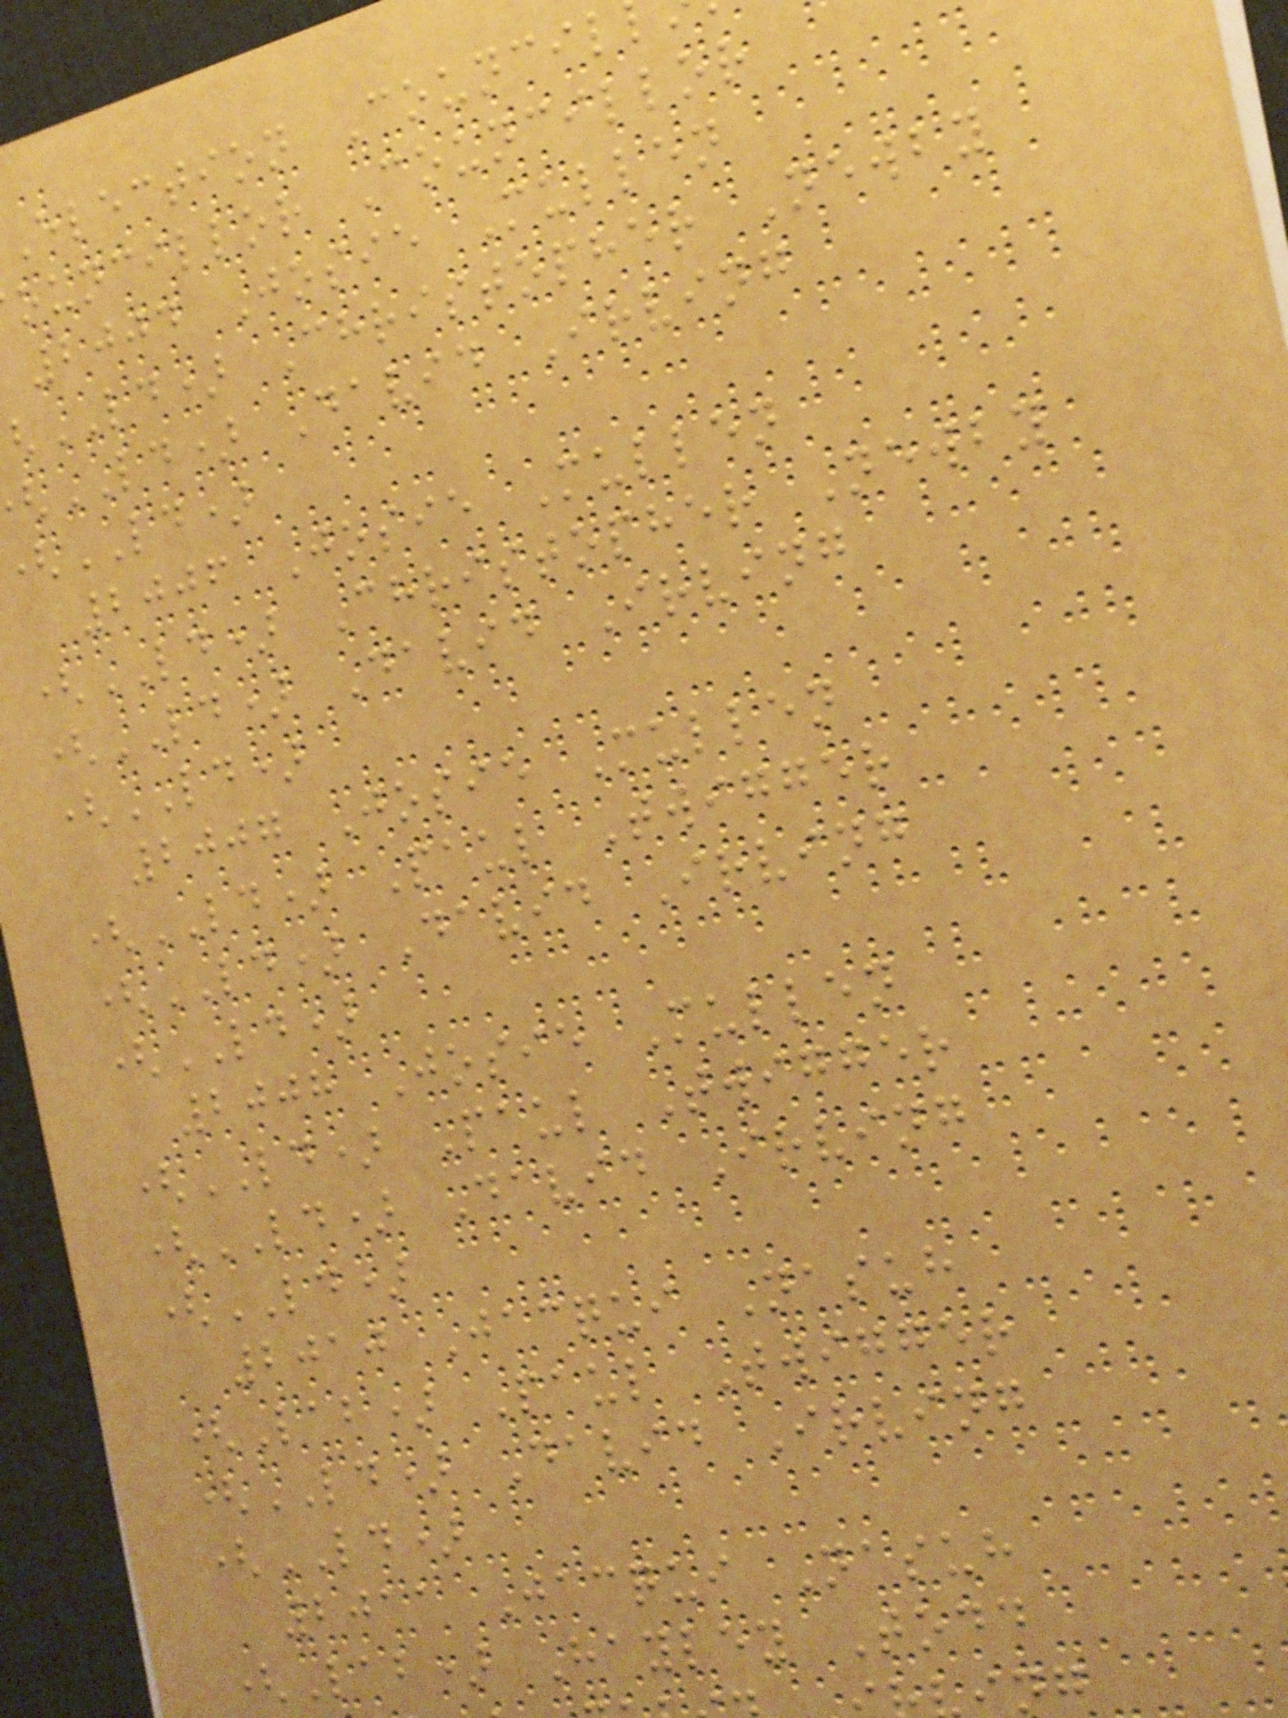Election Council
ouncillor Councillor
2004 Josie Mullen
LD) Christopher Newby
LD) David Irving
(LD)
2006 Josie Mullen
(LD) Christopher Newby
(LD) David Irving
(LD)
2007 Josie Mullen
(LD) Paul Twigger
(LD) David Irving
(LD)
2008 Josie Mullen
(LD) Paul Twigger
(LD) David Irving
(LD)
2010 Jacqui Nasuh
(Lab) Paul Twigger
(LD) David Irving
(LD)
2011 Jacqui Nasuh
(Lab) Hayley Todd
